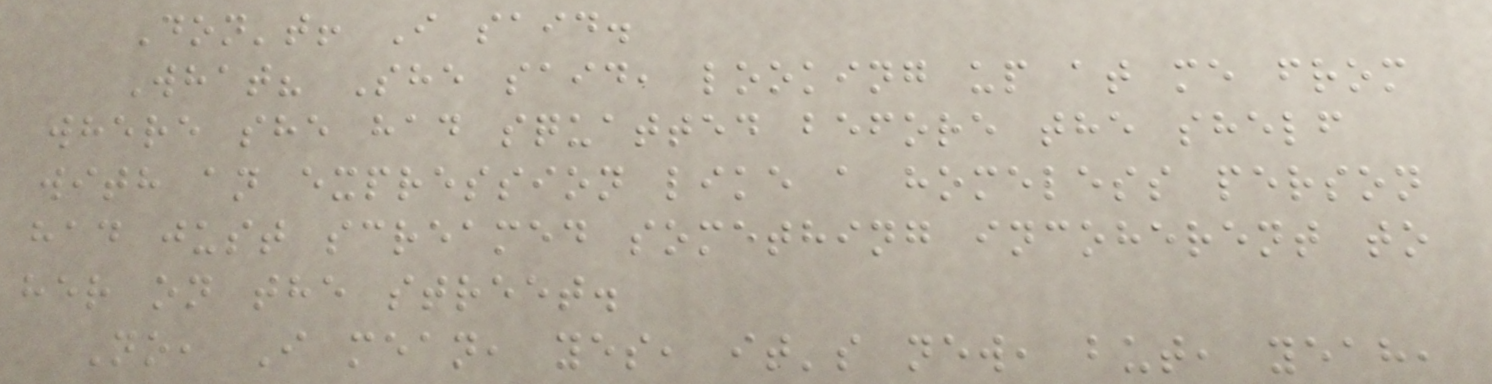Don't! I said.
What? She said, looking up at me from
where she had squatted before the shelf
with an expression like a homeless person
had just screamed something incoherent to
her on the street.
No, I mean, yes, it's new, but, yeah,
